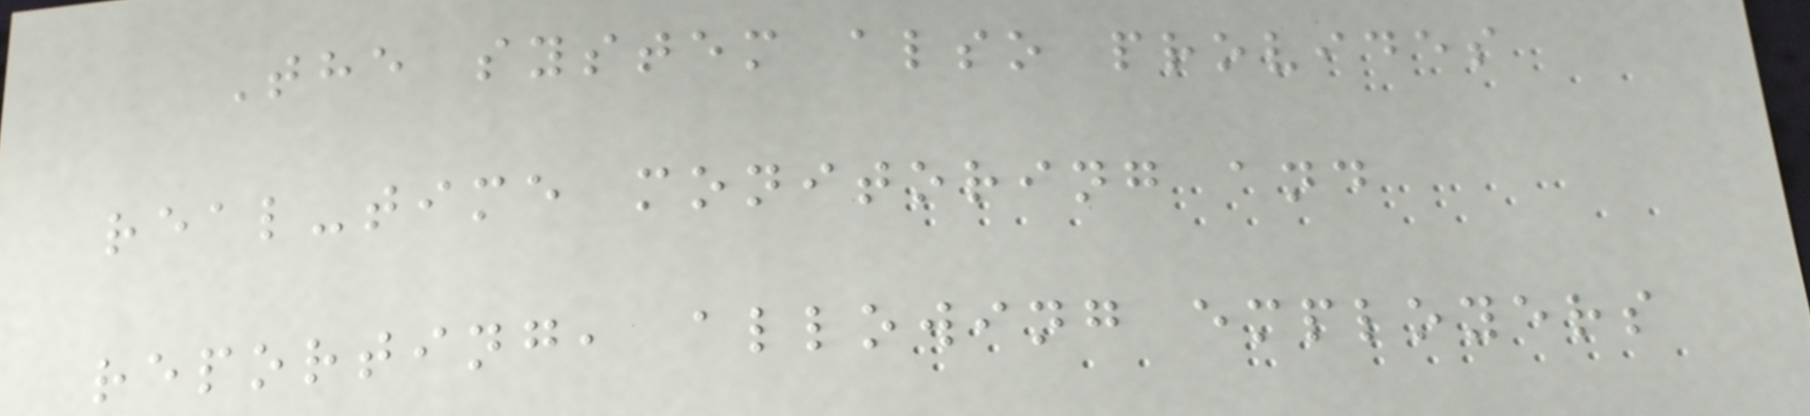The system also provides
real-time monitoring and
reporting, allowing employers
